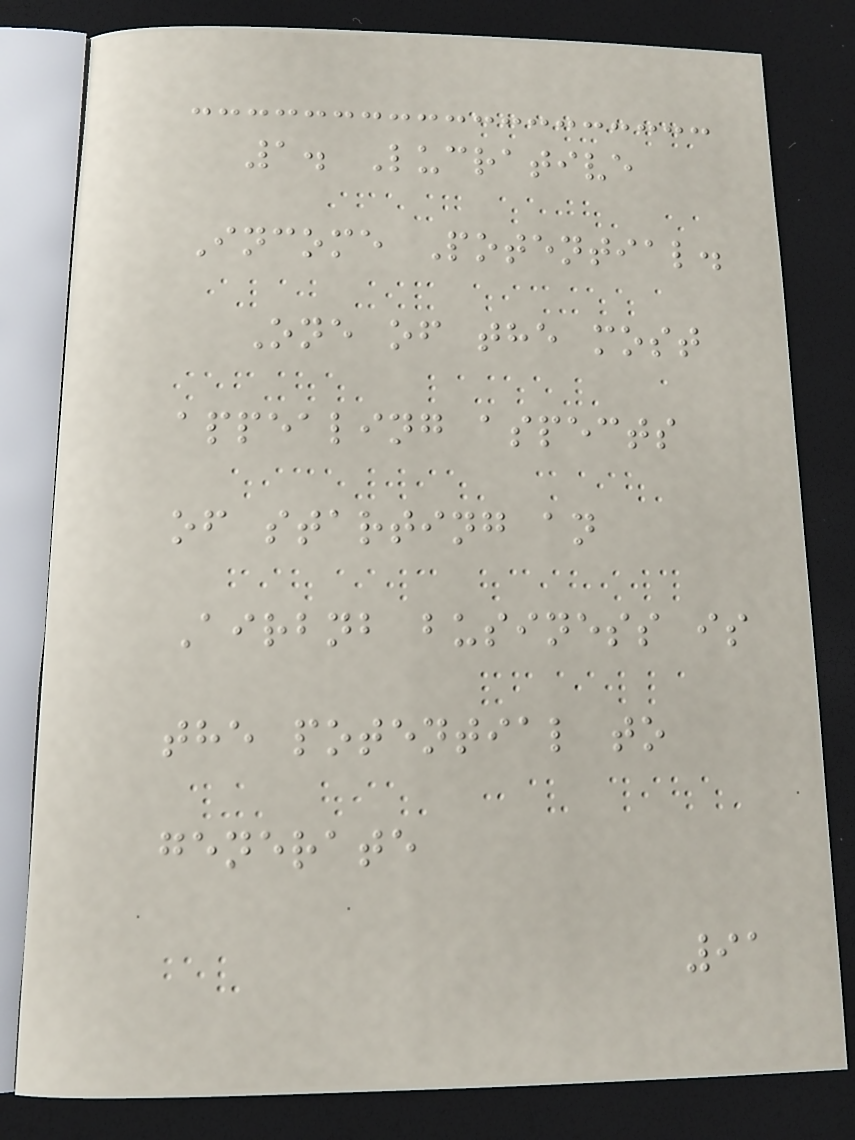1. Lucrative
Income Potential.
One of the most
appealing aspects
of starting an
Airbnb business is
the potential to
generate
91
